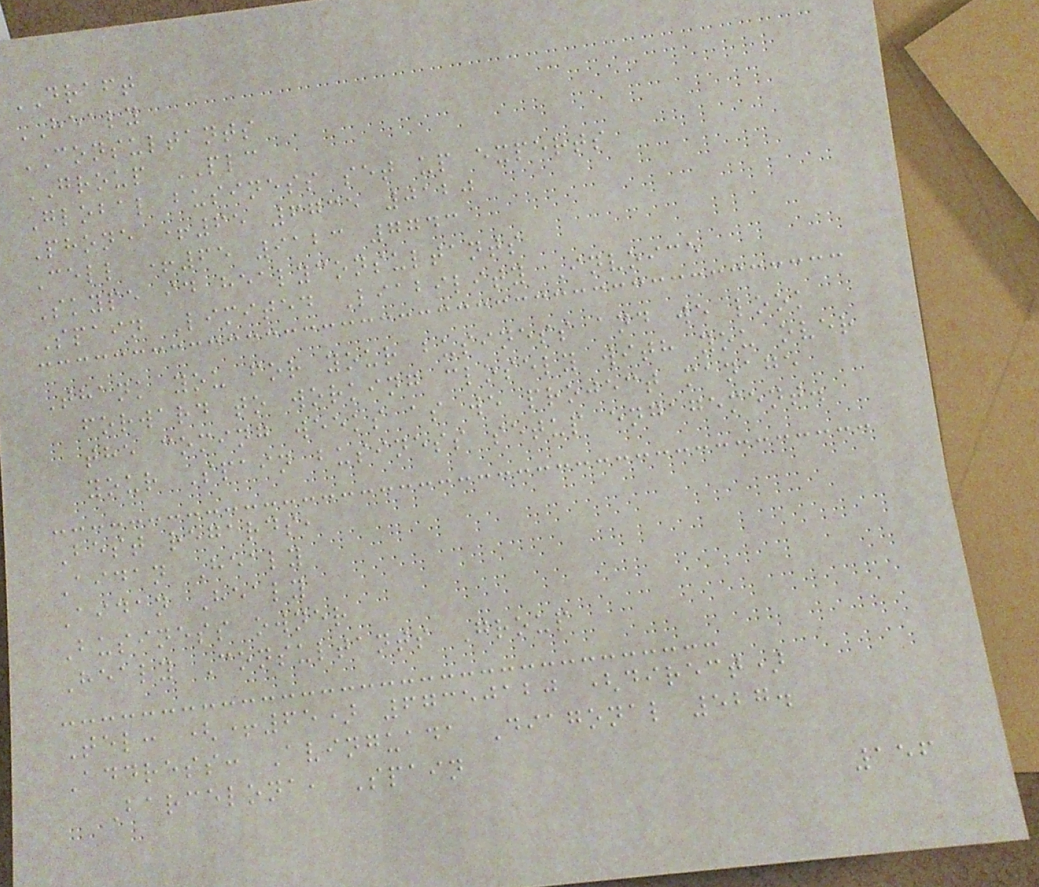DRAFT
HEALY
CONSULTANTS
GROUP PLC
Global business set up experts
Phone +65 6735 0120
Cell +65 9123 7743
Skype id healyconsultants
Spain Limited Liability Invoice
Thank you for your business and we look
forward to working closely with you over
the coming weeks as we project manage
your Spain business setup engagement.
Best regards,
Aidan Healy
Aidan Healy
Business owner
Healy Consultants Group
Tel: (+65) 67350120 (direct)
Address: Avinguada Diagonal 527.
Barcelona, Spain
156
